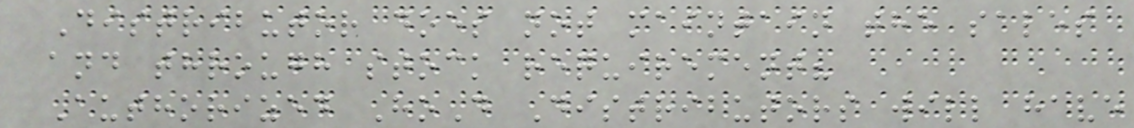Distributor does not maintain the sales
and through stock requirement?
Authorized HoD Distributors will have
